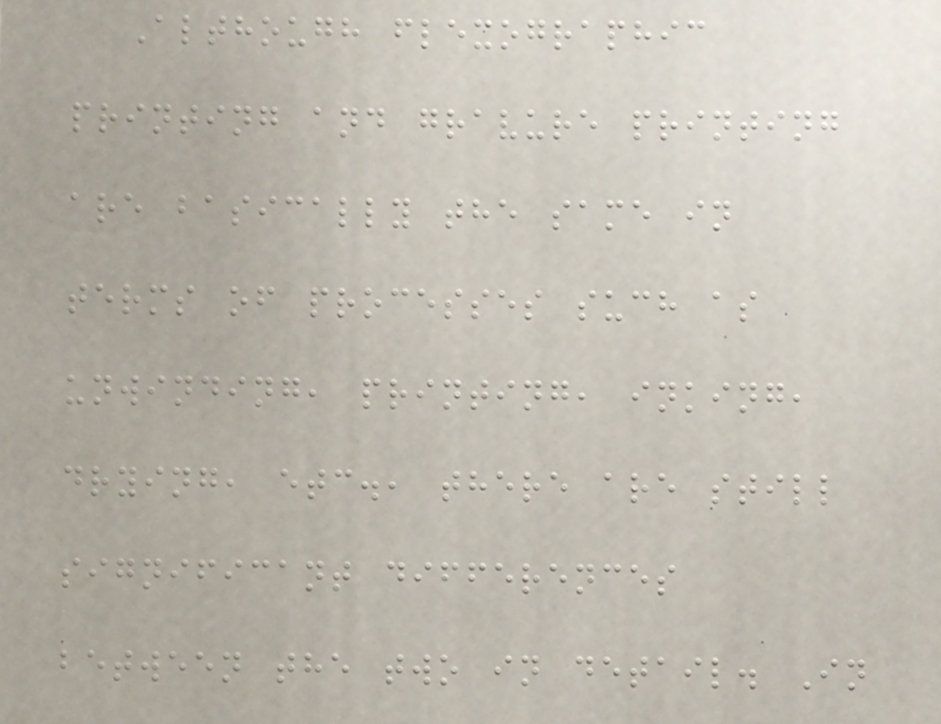Although flexographic
printing and gravure printing
are basically the same in
terms of processes such as
unwinding, printing, inking,
drying, etc., there are still
significant differences
between the two in detail. In
